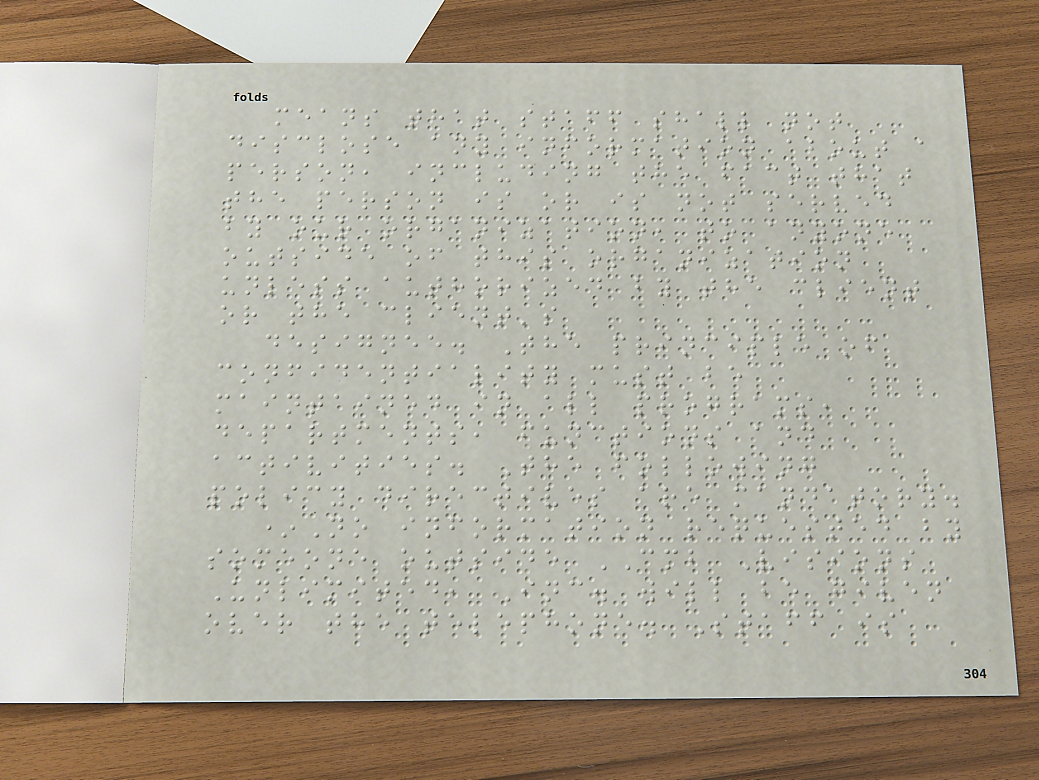means that staff shall not
disclose any information about a
person, including the fact that
the person is or is not served
by our organization, to anyone
outside of this organization
unless authorized by the client
or the client's
designee. The principle of
confidentiality must be
maintained in all programs,
departments, functions and
activities. The following
policy directives are mandatory.
*No information requested by
someone outside CMB Visions
Unlimited, Inc. will be given
over the telephone. Staff is
